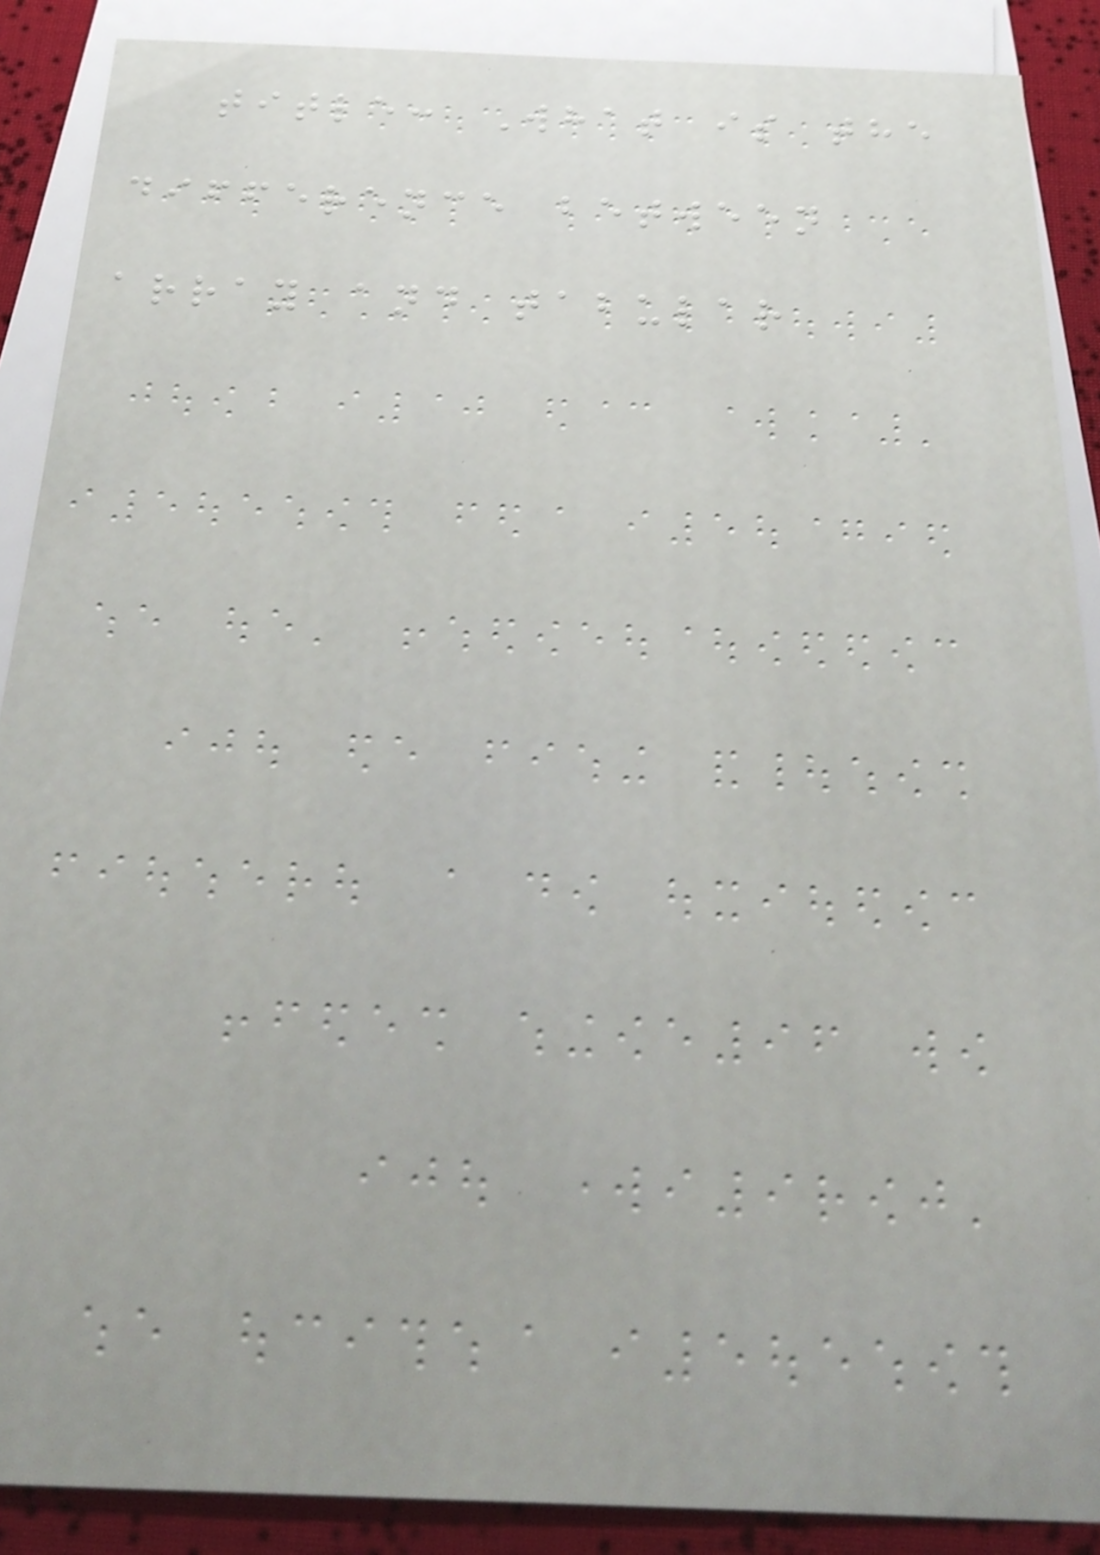title: What is the
difference between
array and tabular
